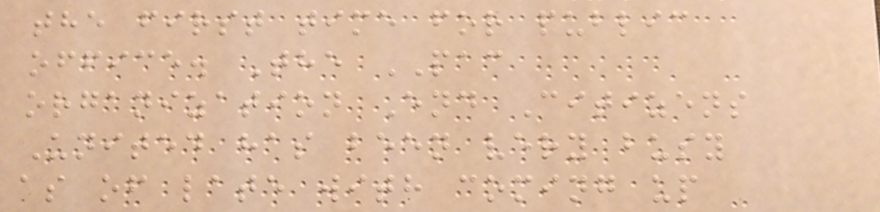the first time for public
office. The PAC
organization End Citizens
United has been very busy
as of late with coming up
